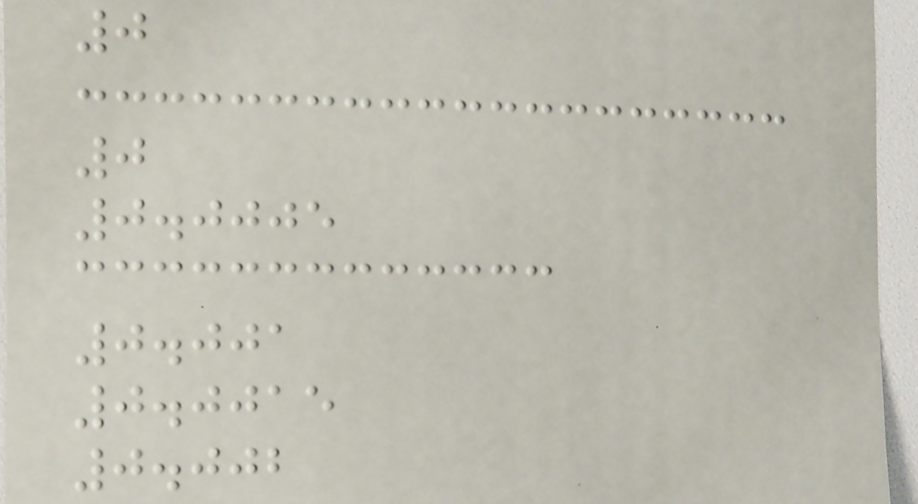0
0
0.0005
0.001
0.0015
0.002
